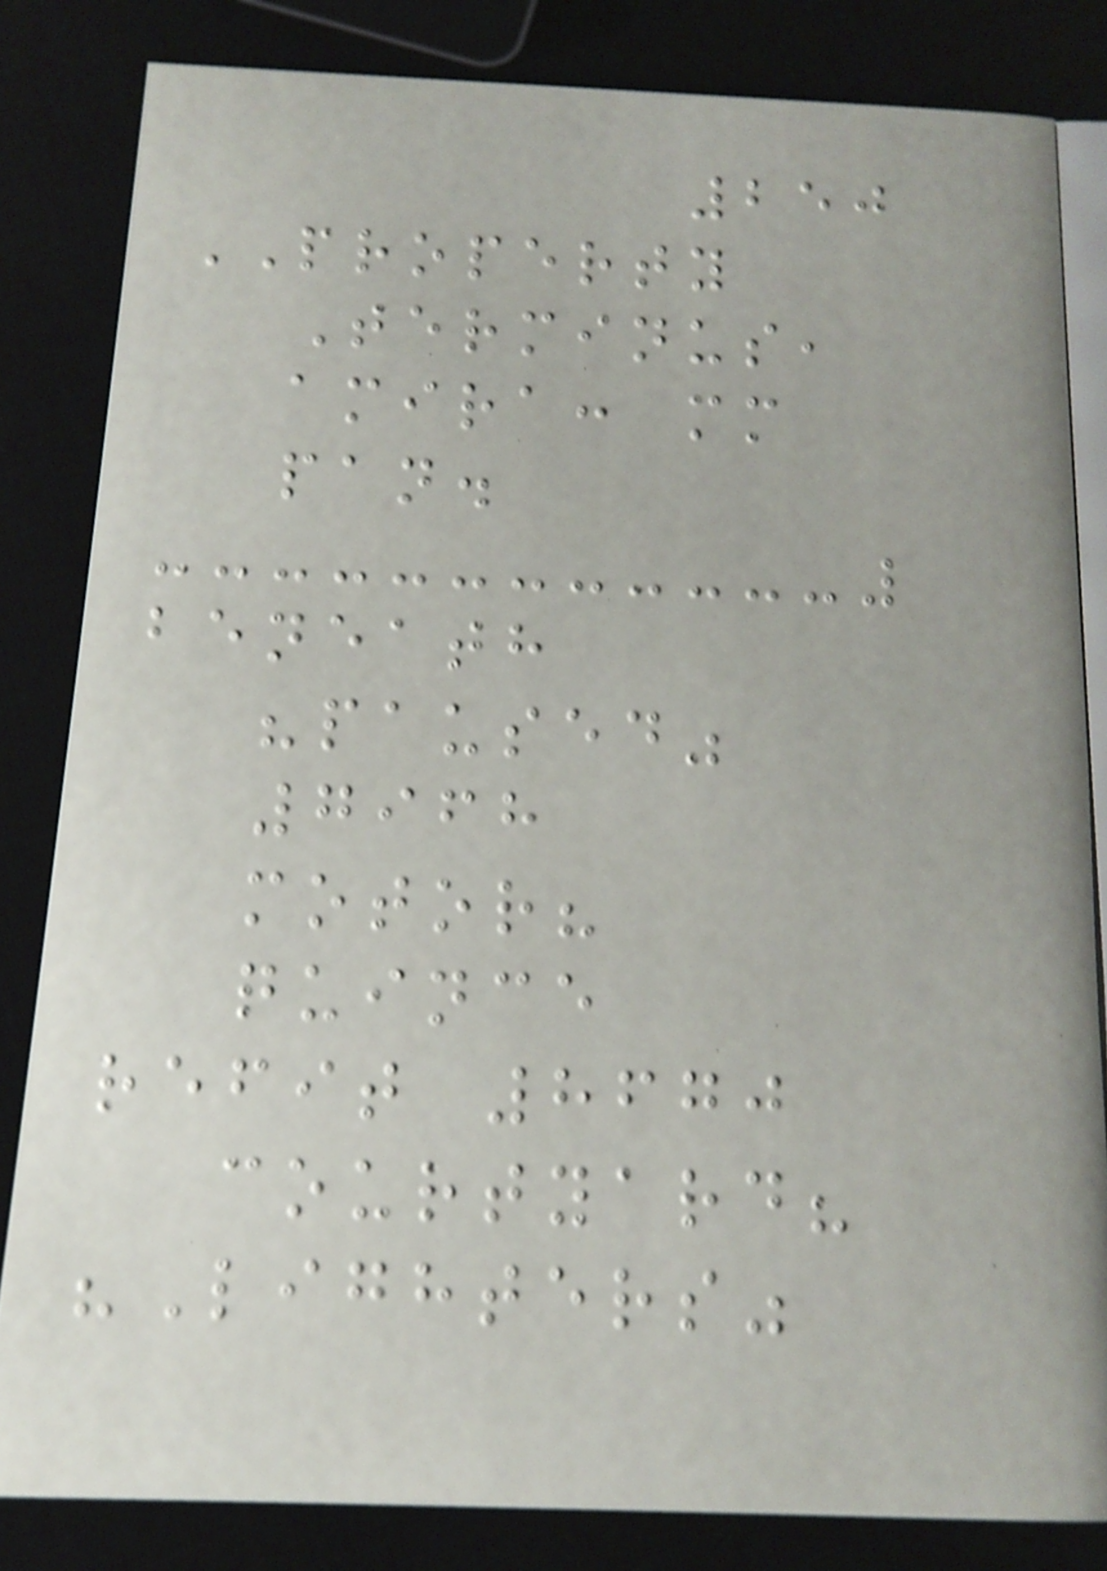250
PROPERTY
Terminus,
amira: mm
pan.
beneath
"paused"
7968
motor?
quince
refit 8670
courtyard?
"Lighters"
